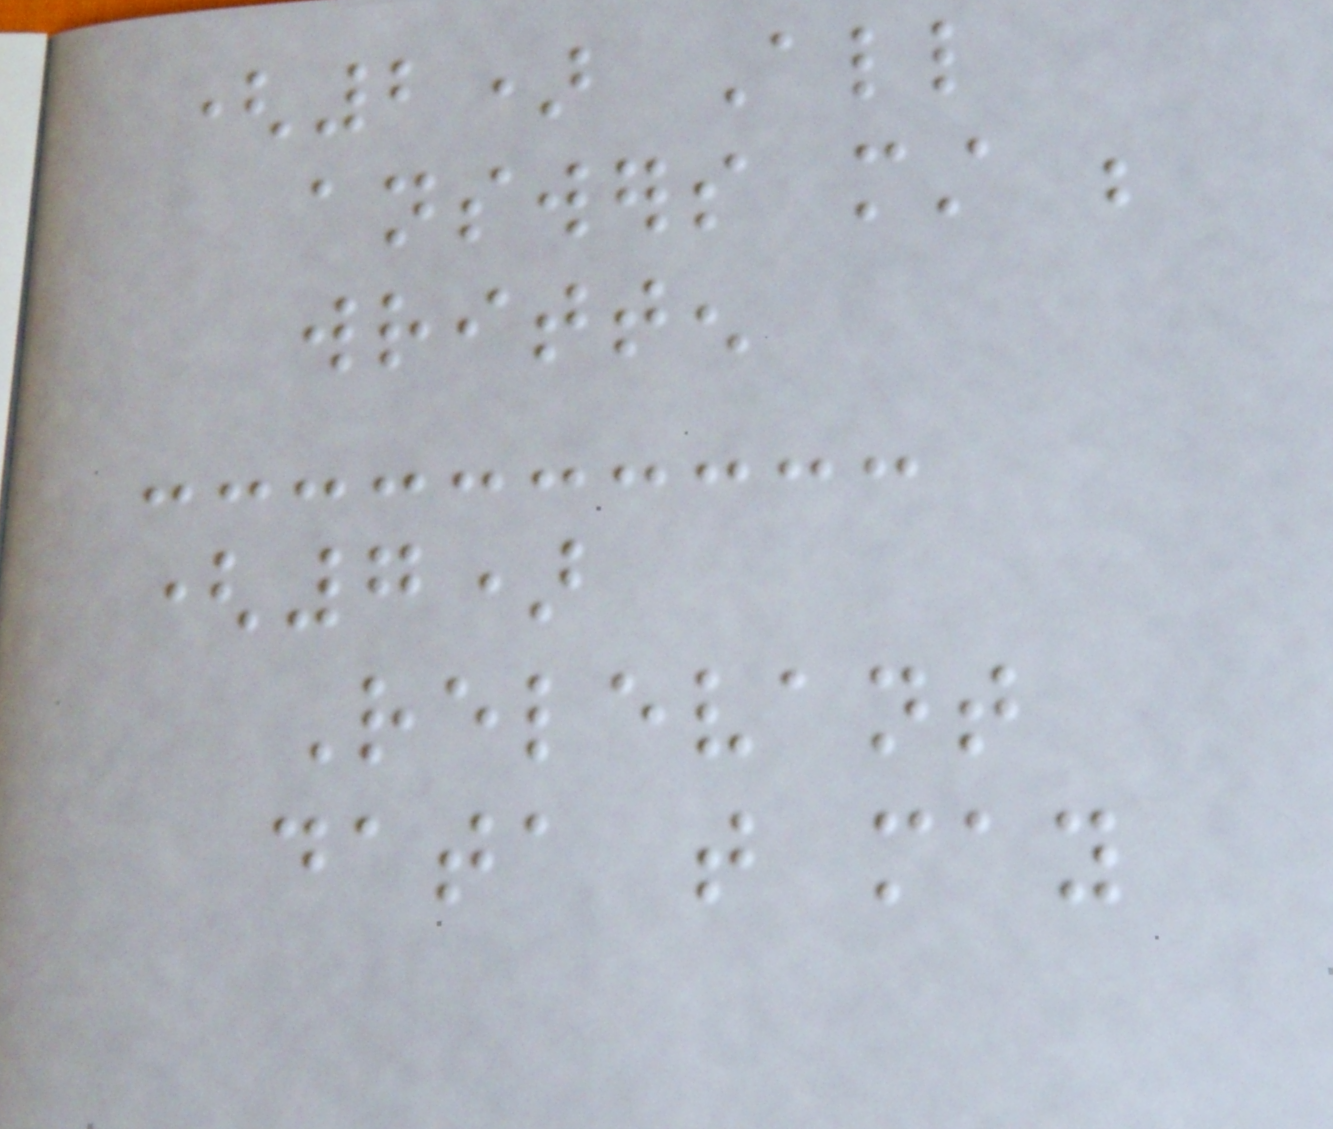(2) All
answers must be
written
(7)
Relevant
data that may
